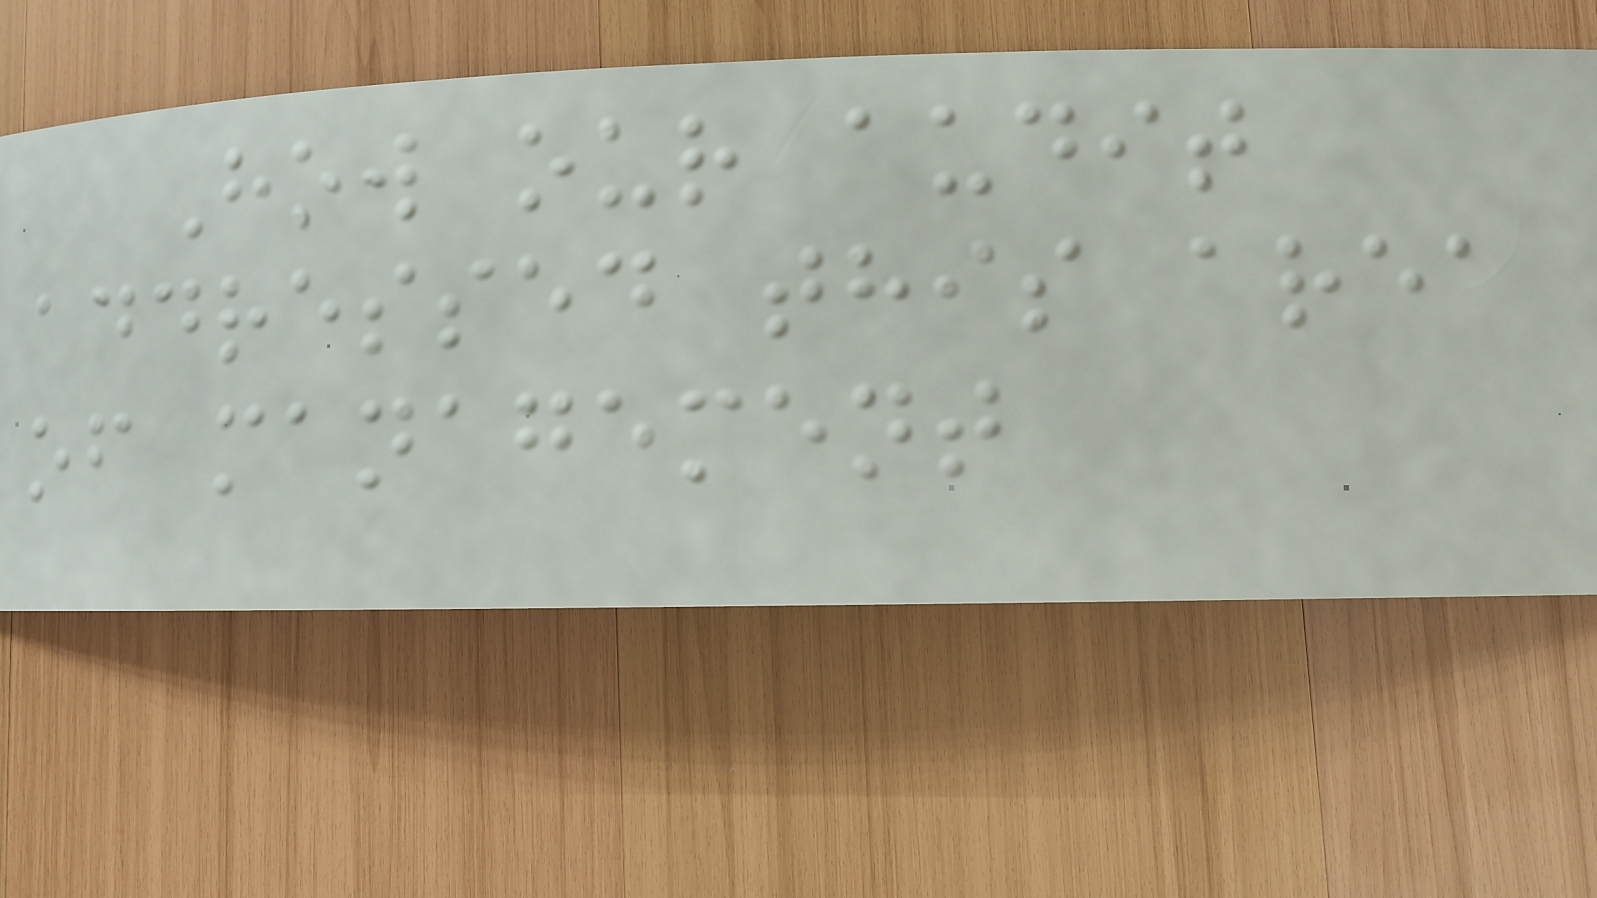How our audit
addressed this area
of management
